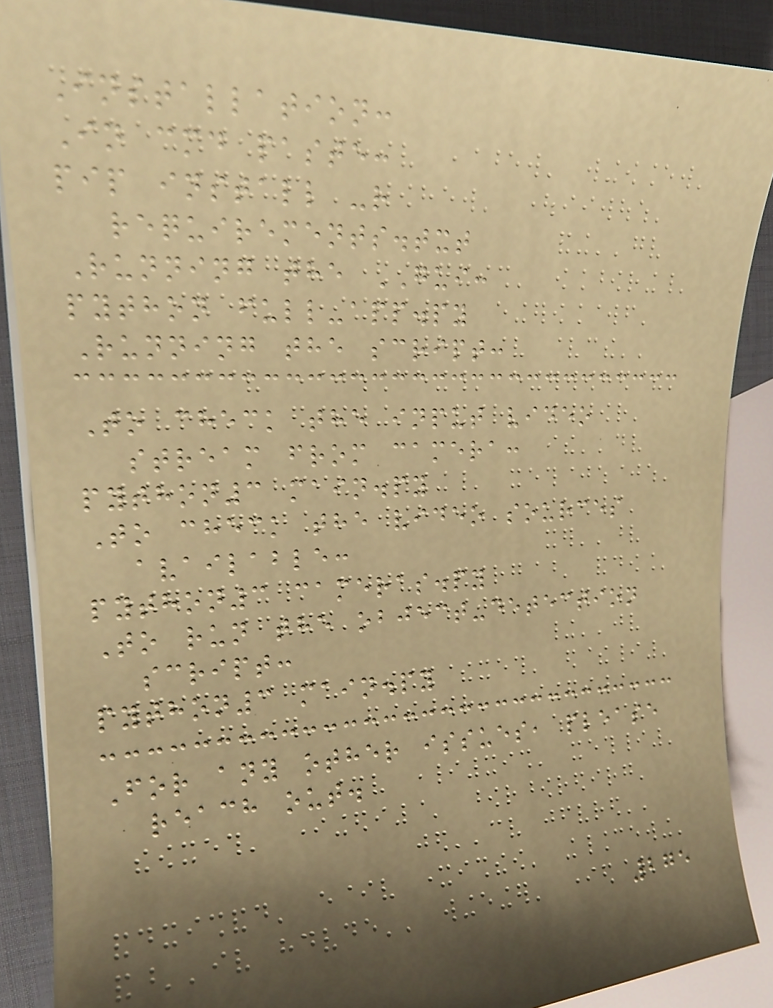Installation:
In cmd paste:
pip install -r
requirements.txt
Running the GUI:
python full-app.py
Running the script:
To check the input video
stream from camera:
python3 main.py
To check the video sources
available:
python3 cameras.py
To run the object-detection
script:
python3 main.py
For any other issues, please
reach out.
275
